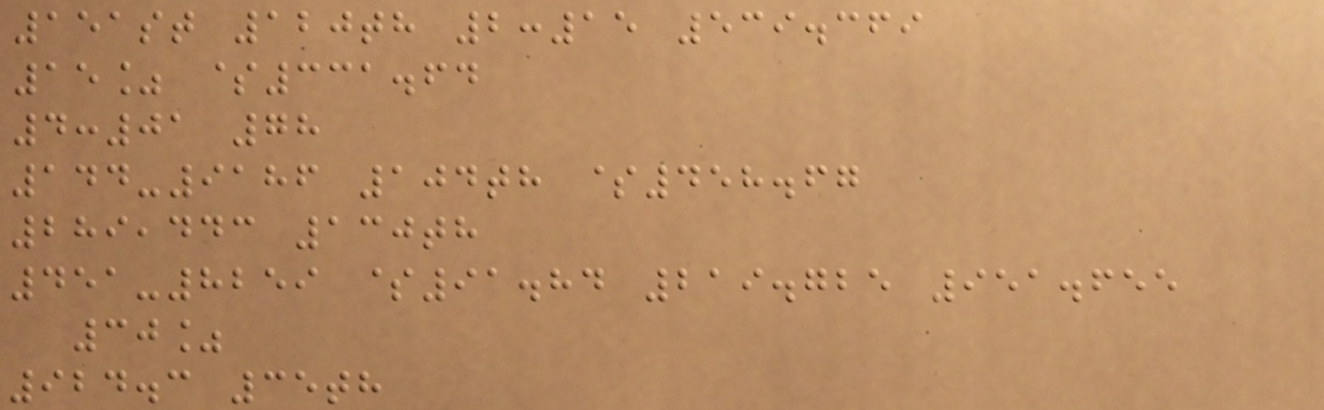151st 120th 2:15 539.369
15% $331.64
4:01 78
144-9186 104th $458.67
289,443 130th
451-8259 $91.84 219.725 951.655
30%
924.3 35th
